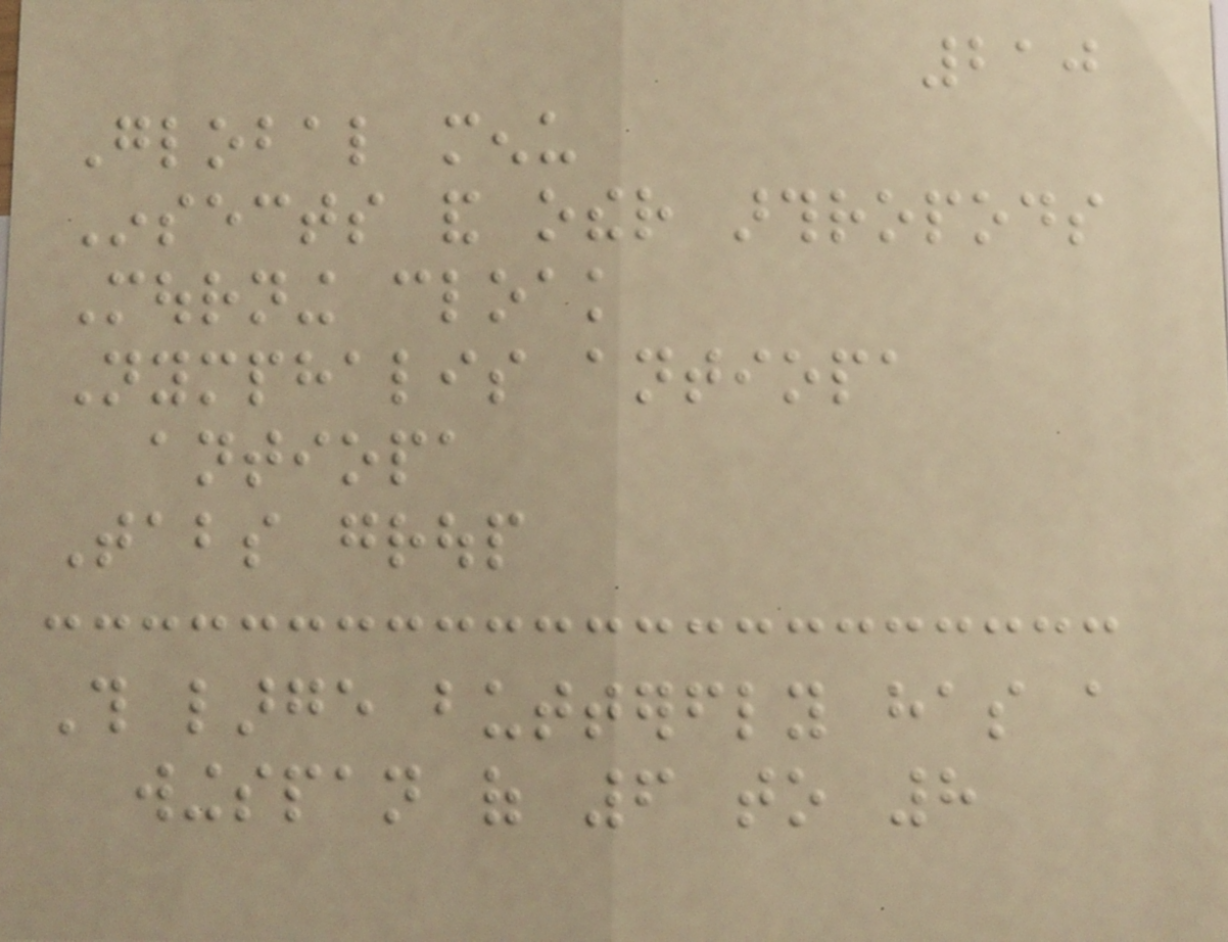210
Global menu
Insects and other arthropods
Mourning cloak
Nymphalis antiopa
antiopa
Tabs group
This large butterfly has a
wingspan of 6 to 8
